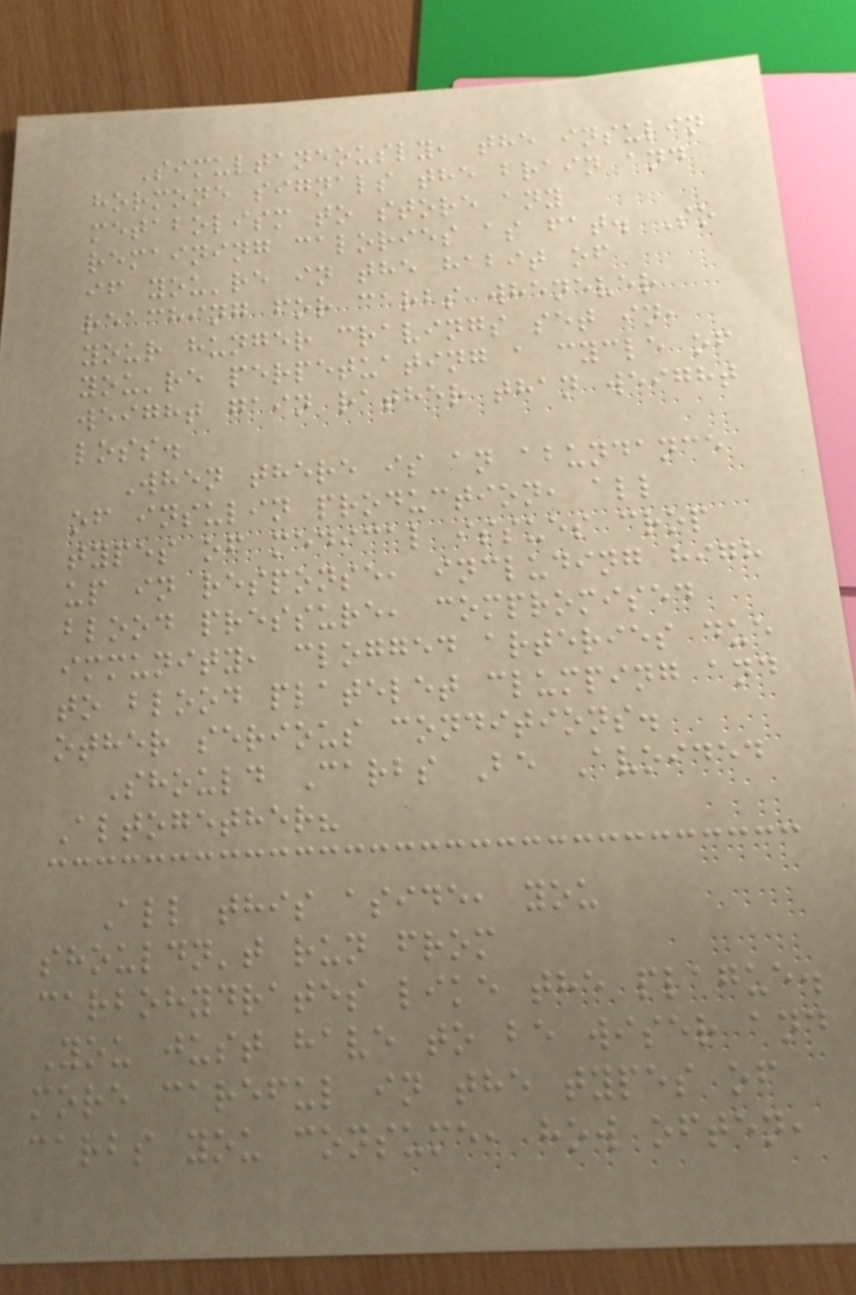Simultaneously, the insulin
hormone signals the brain and
metabolism to store any
remaining calories as fat. So
if you're in the habit of
reaching for carbs whenever
your hunger cravings set in,
you're perpetuating a cycle of
weight gain rather than weight
loss.
When there is an abundance
of insulin production, all
types of medical issues crop
up in response, including high
blood pressure, compromised
immunity, clogged arteries due
to blood platelet clumping and
other serious conditions.
Should Carbs Be Avoided
Altogether?
All this aside, you
shouldn't run from
carbohydrates like the plague.
You just have to be wiser and
more careful in the types of
carbs you consume, how often,
